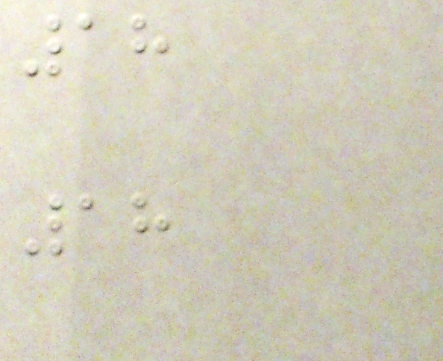18
18
